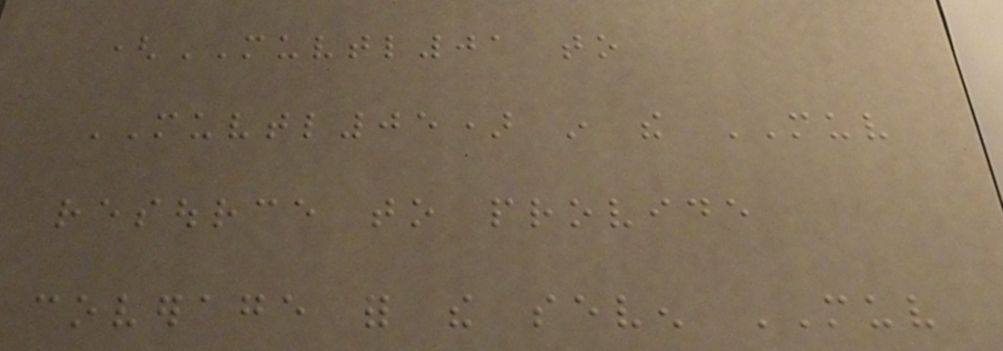(MUVTL01 to
MUVTL05) in the MUV
resource to provide
coverage for the seven MUV
